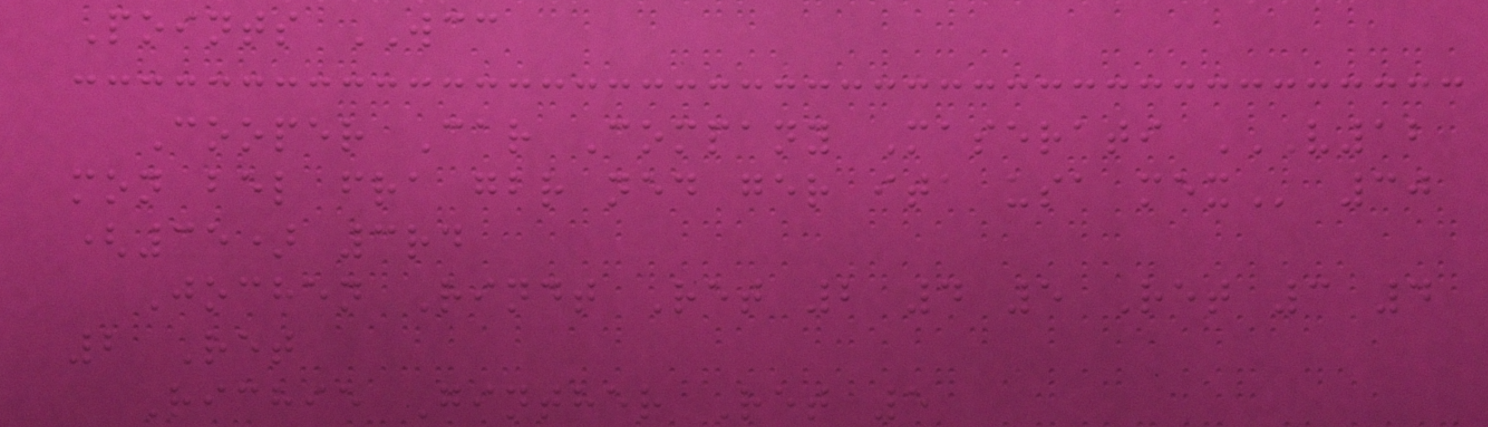Points WCC
Cooper Car Company Maserati V12
MON BEL FRA GBR NED GER ITA USA MEX 30
(35) 3rd
Jochen Rindt Ret 2 4 5 Ret 3 4
2 Ret
Richie Ginther Ret 5
